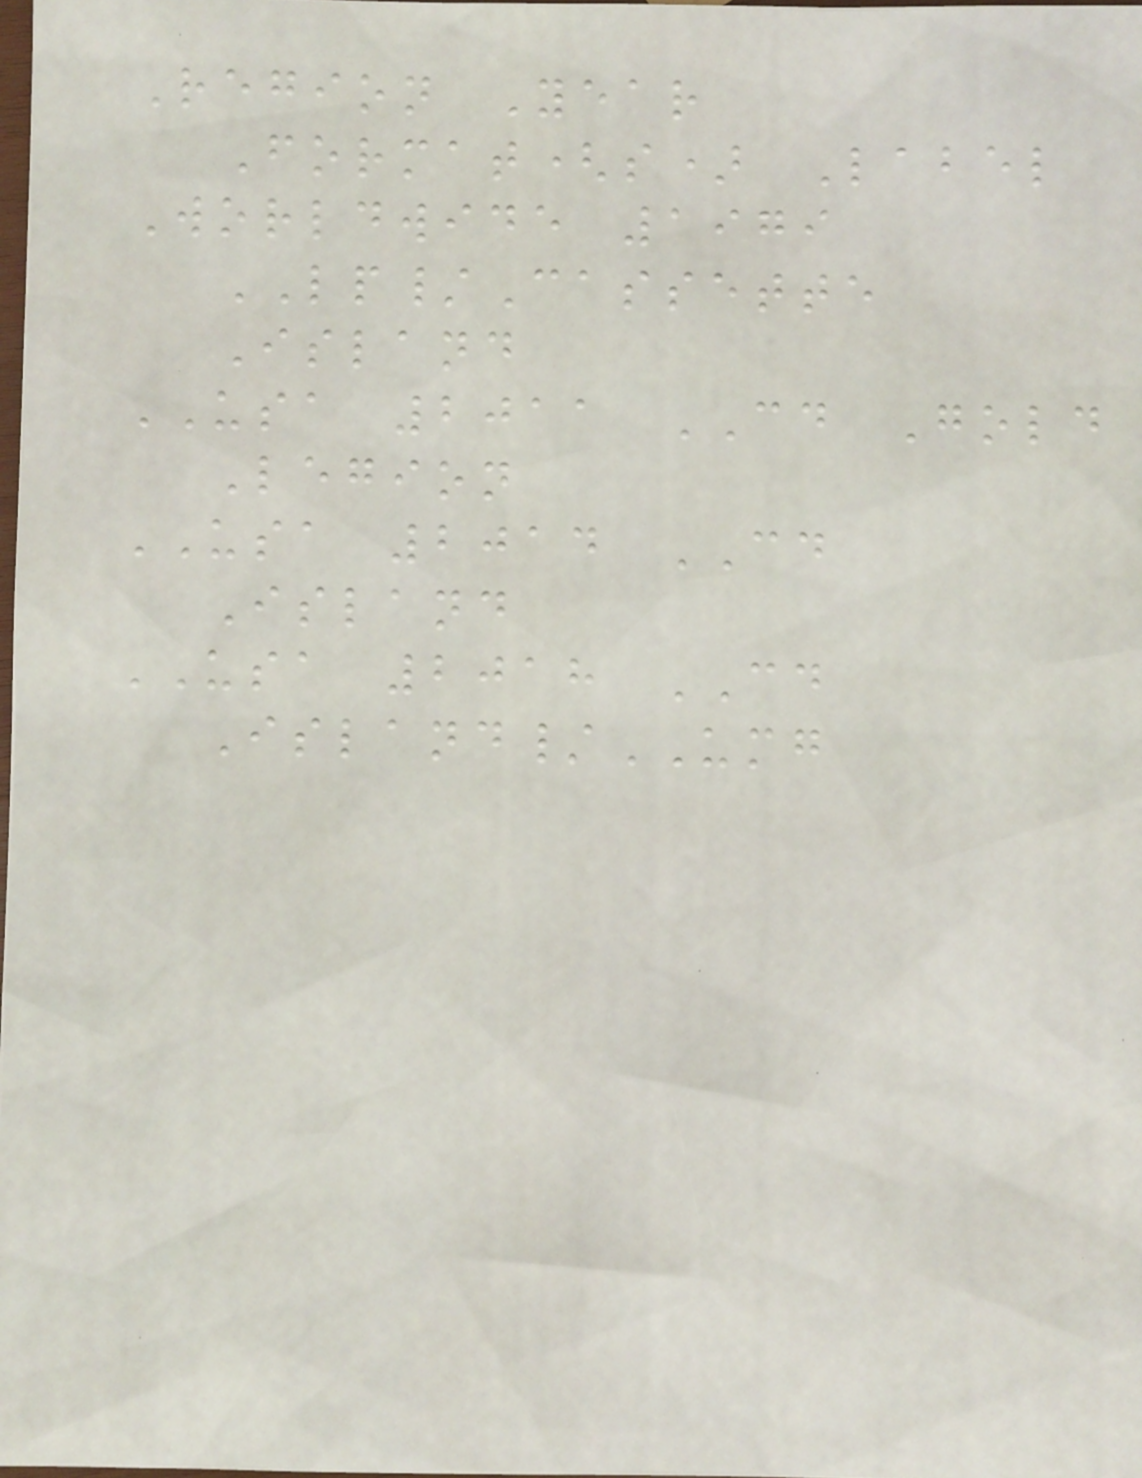Region Year
Format(s) Label
Worldwide 1979
LP/Cassette
Island
USA 2011 CD Gold
Legion
USA 2014 CD
Island
USA 2018 CD
Island/UMG
